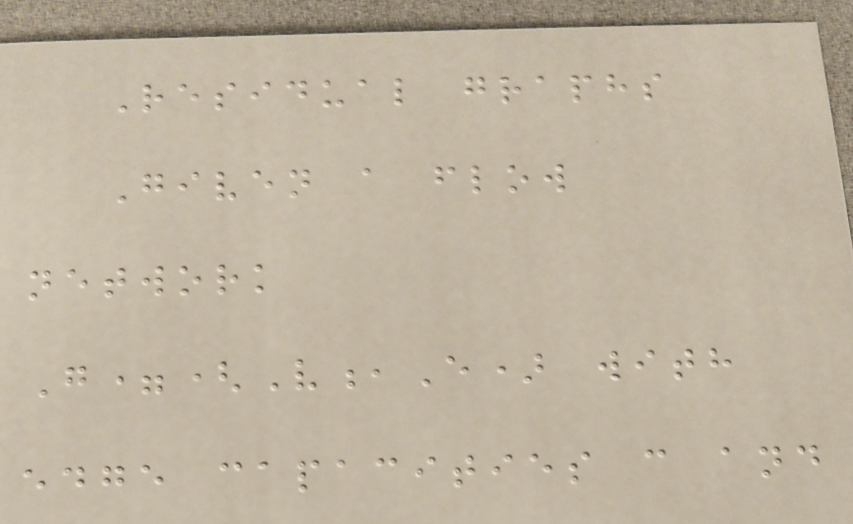Residual graphs
Given a flow
network
G=(V,E) with
edge capacities c and
